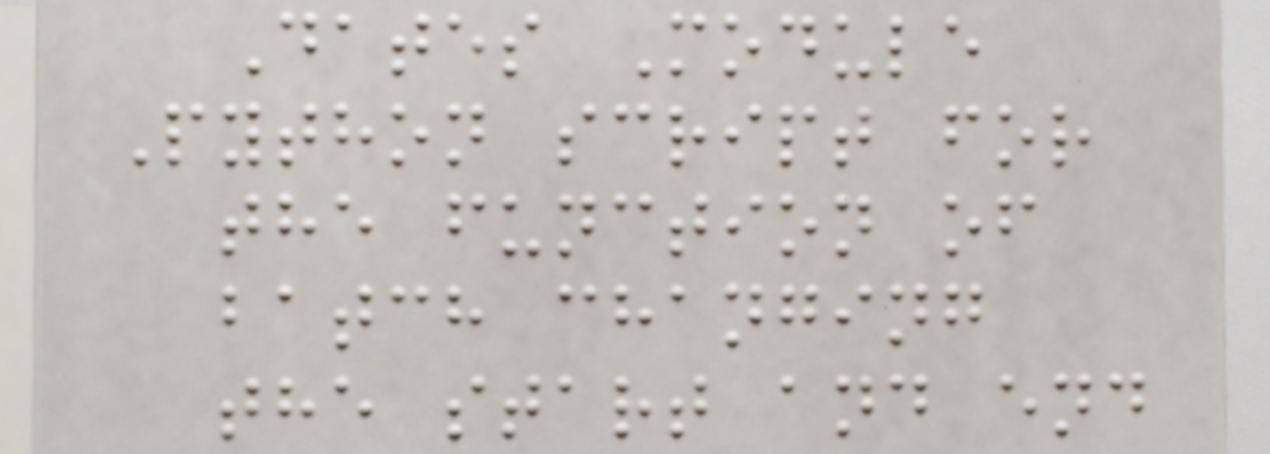Dates Module
Python script for
the function of
batch changing
the start and end
